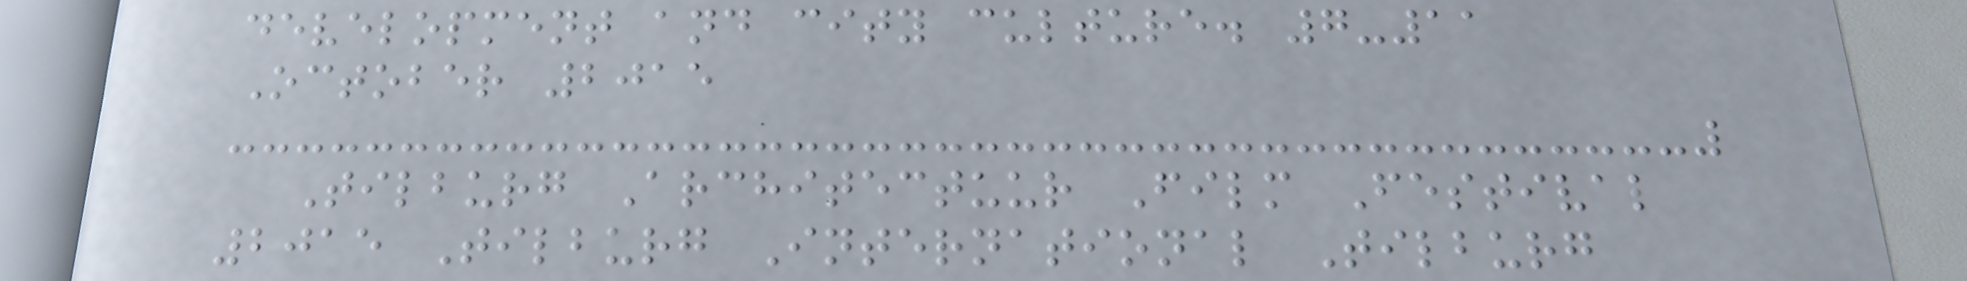development and city culture. 7-11
October 2015
Tilburg Architectuur Film Festival
2015 Tilburg International Tilburg
